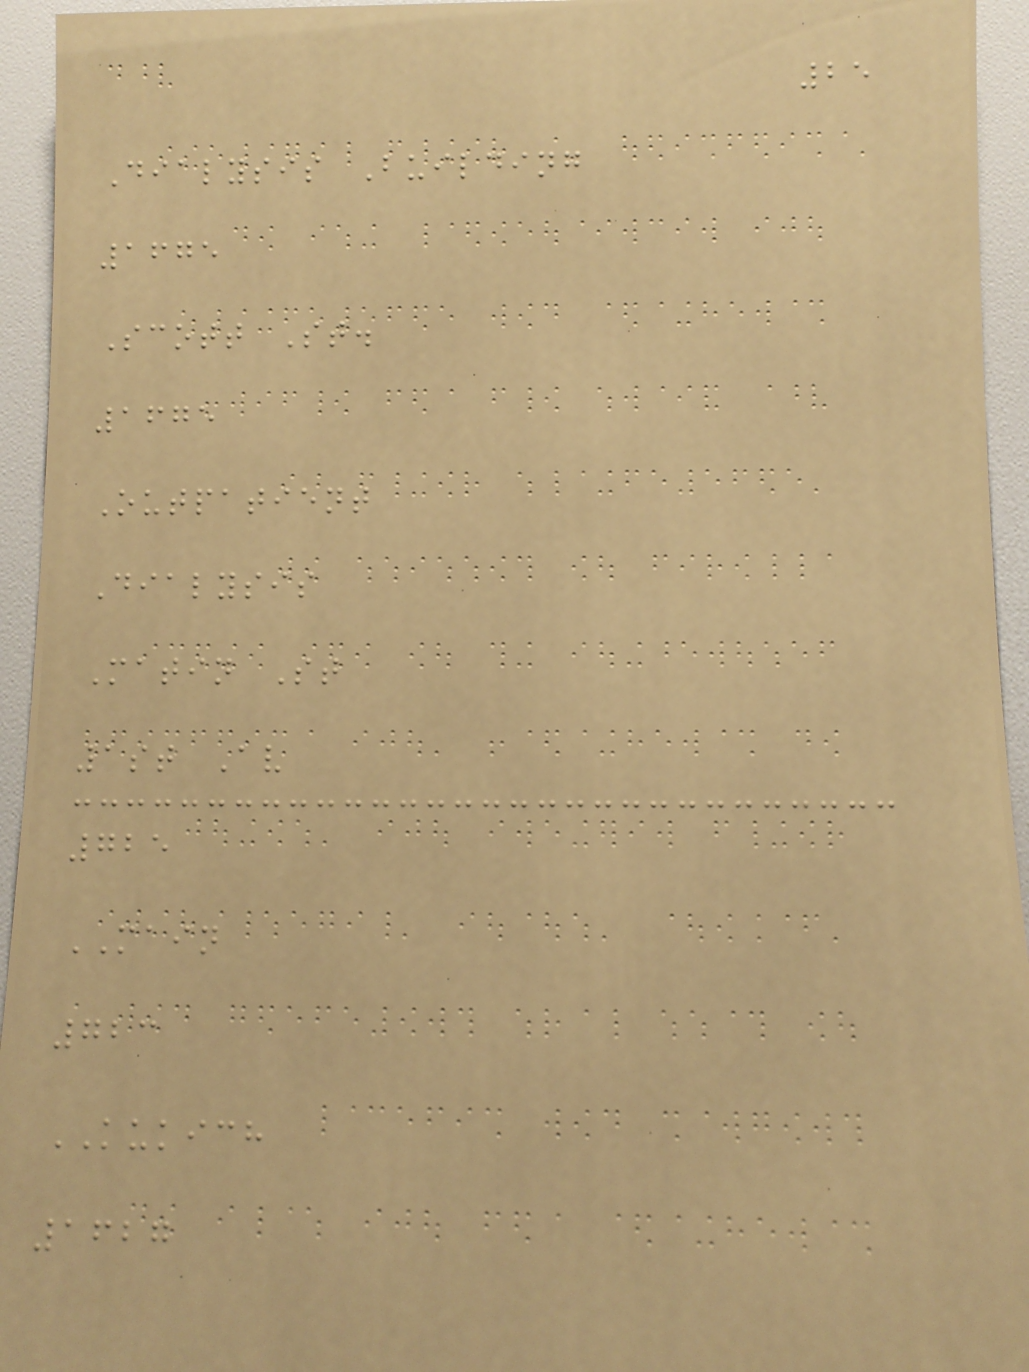25
Dialysis Building
1675
Scott St.
1675
Outpatient
Dialysis
Matin St
1st Av
725
MAIN
723
KUKICH
1627
